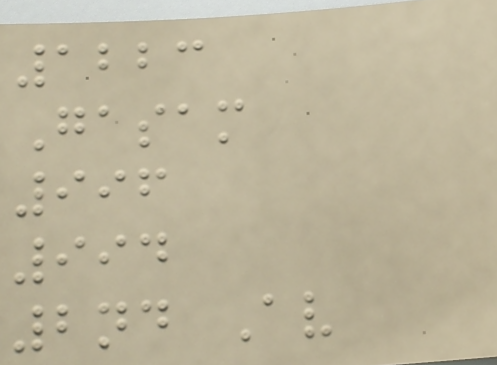1223
Gasam
996
994
2nd Av
